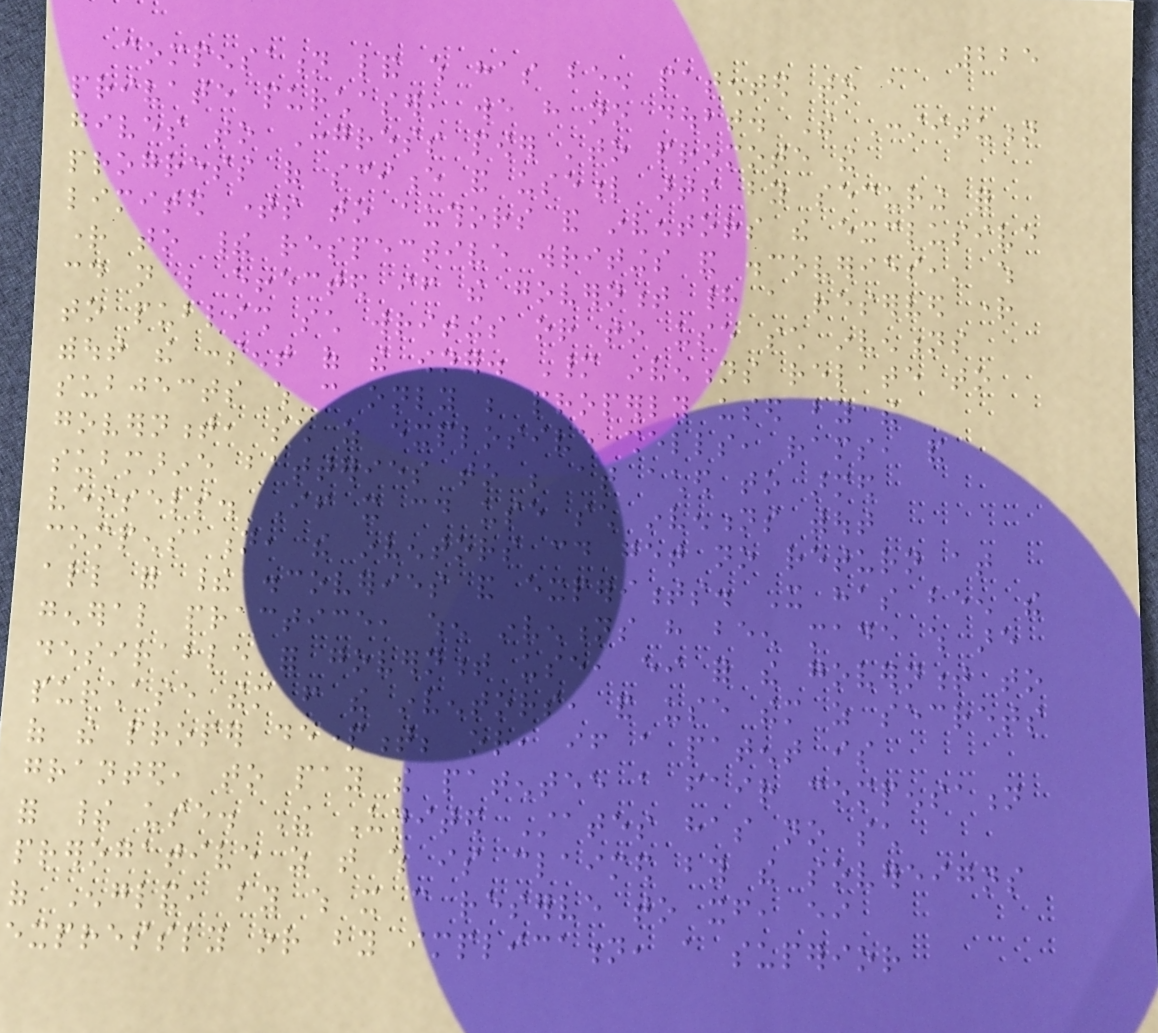225
compensation land which has been patented to a
private purchaser, we have no doubt. The Constitution
gives to Congress power 'to promote the
progress of science and useful arts by securing for
limited times to authors and inventors the exclusive
right to their respective writings and discoveries,' which
could not be effected if the government had a reserved right
to publish such writings or to use such inventions
without the consent of the owner. Many inventions relate to
subjects which can only be properly used by the
government, such as explosive shells, rams, and
submarine batteries to be at ached to armed
vessels. If it could use such inventions without
compensation, the inventors could get no return at
all for their discoveries and experiments. It has been the
general practice, when inventions have been made which are
desirable for government use, either for the government to
purchase them from the inventors, and use them as secrets
of the proper department; or, if a patent is
granted, to pay the patentee a fair compensation
for their use. The United States has no such
prerogative as that which is claimed by the sovereigns
of England, by which it can reserve to itself, either
expressly or by implication, a superior
